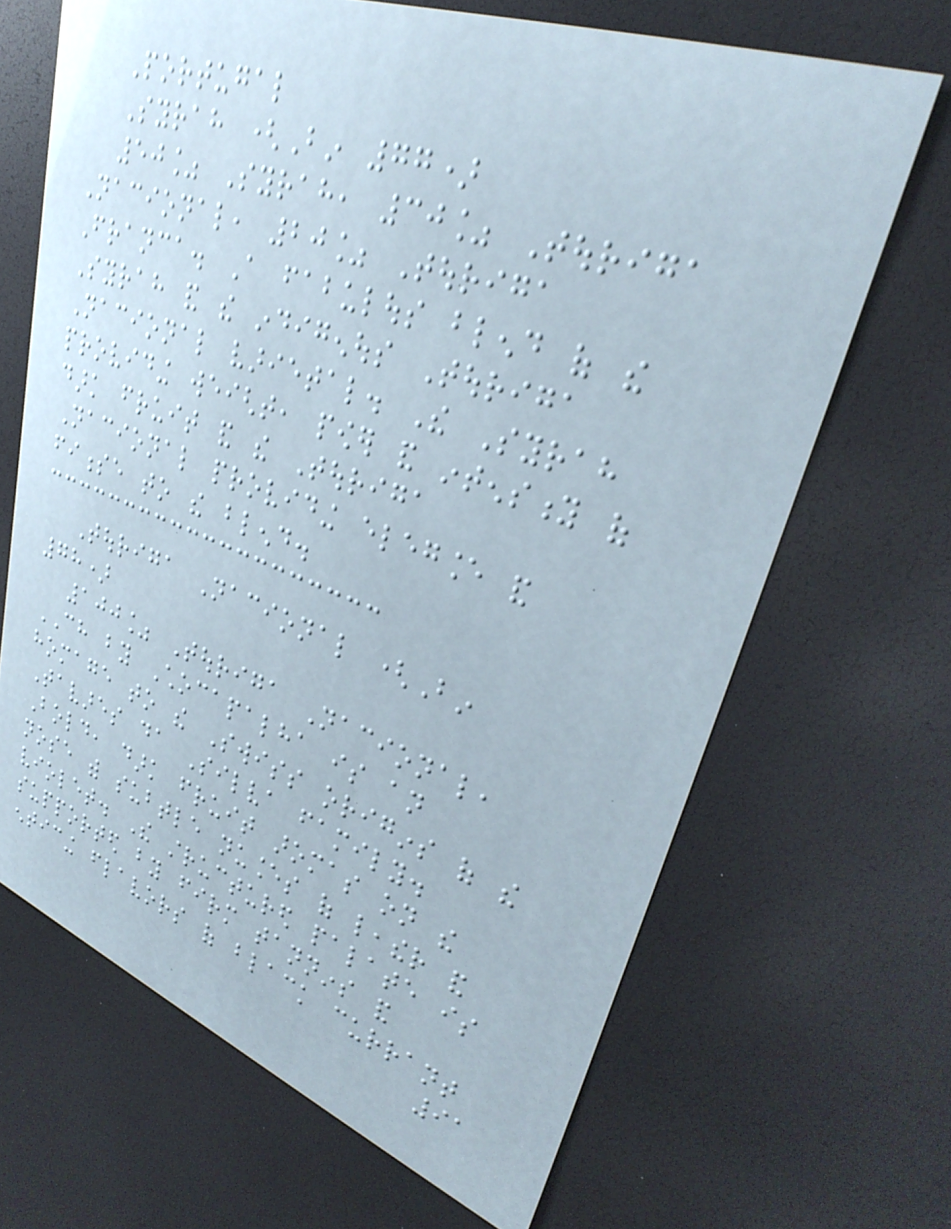Portugal
Syrah (Bin 77)
50% Syrah, 30% Touriga
Nacional, 20% Touriga
Franca. A fabulous blend of the
Syrah and the indigenous Touriga
Nacional varietal. The Syrah
providing weight, power and intensity of
dark fruit and the Touriga
Nacional providing elegance and
finesse to the blend.
Touriga Nacional (Bin
78)
100% Touriga Nacional,
CH by Chocapalha is an
homage to the Swiss origins of the
Tavares da Silva family.
Bold, dark fruit aromas on the
nose with subtle nuances of leather and
violet. The structured palate is
supported by firm tannins and
enticing flavors of black currant
91
